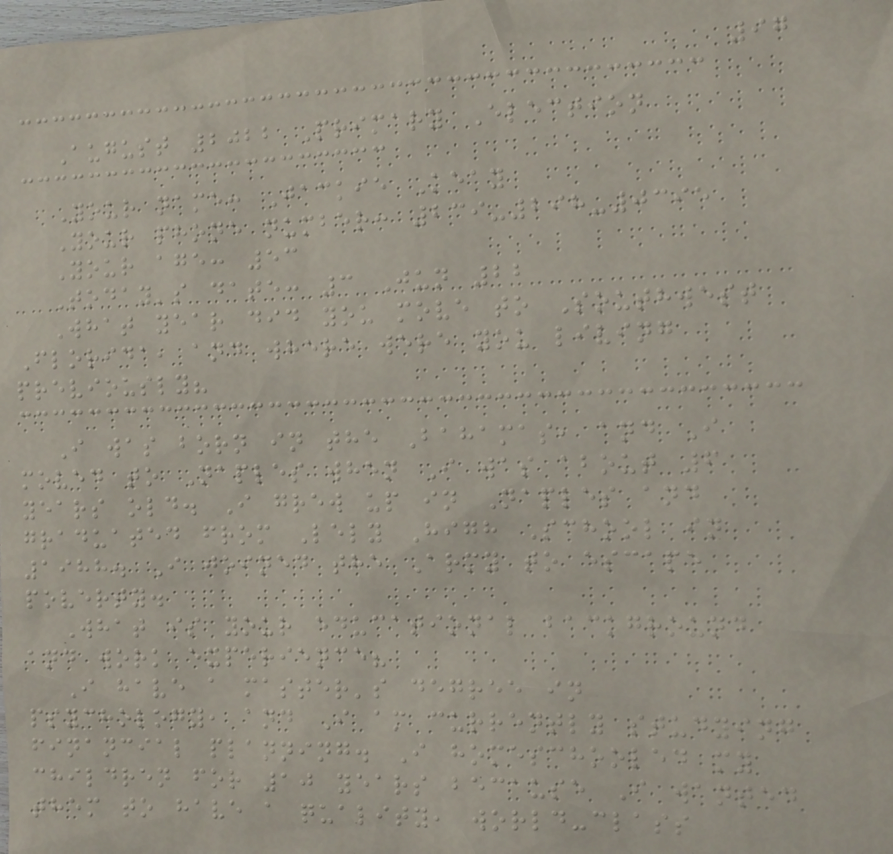97
August 2022 Primary Election
Your name: Jackie Keay
Your phone number: 239-298-0395
Your age: 53
Today's date: 3 Jun 22
What year did you move to Southwest
Florida, and where were you living
previously?
I was born in the Bahamas, and I
moved to Naples when I was about 6
years old. I grew up in Naples and
graduated from Lely High School in
1988. I joined the Army to escape
poverty.
What is your educational background
and work experience?
I have a master's degree in
psychology, and I am currently studying
financial planning. I homeschooled my
children for 10 years because I wanted
them to have a quality, world-class
